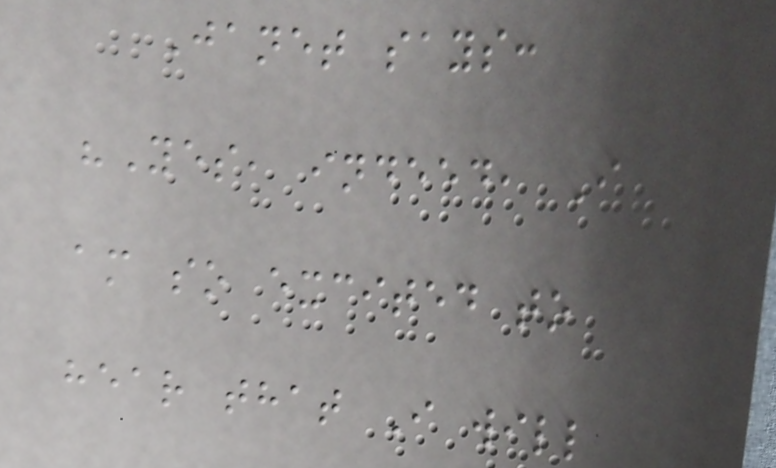Janet says:
"Yes, indeed, I
am so excited to
hear that I will
